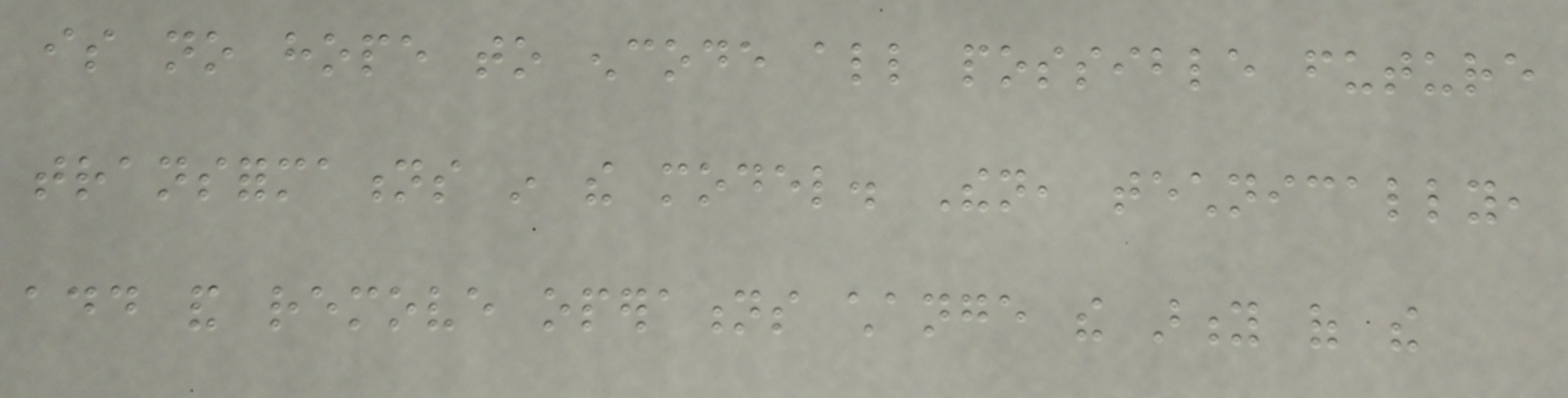is no hope to encode all possible future
transformations in the model. Then, technically,
add and remove operations change the arity of the
